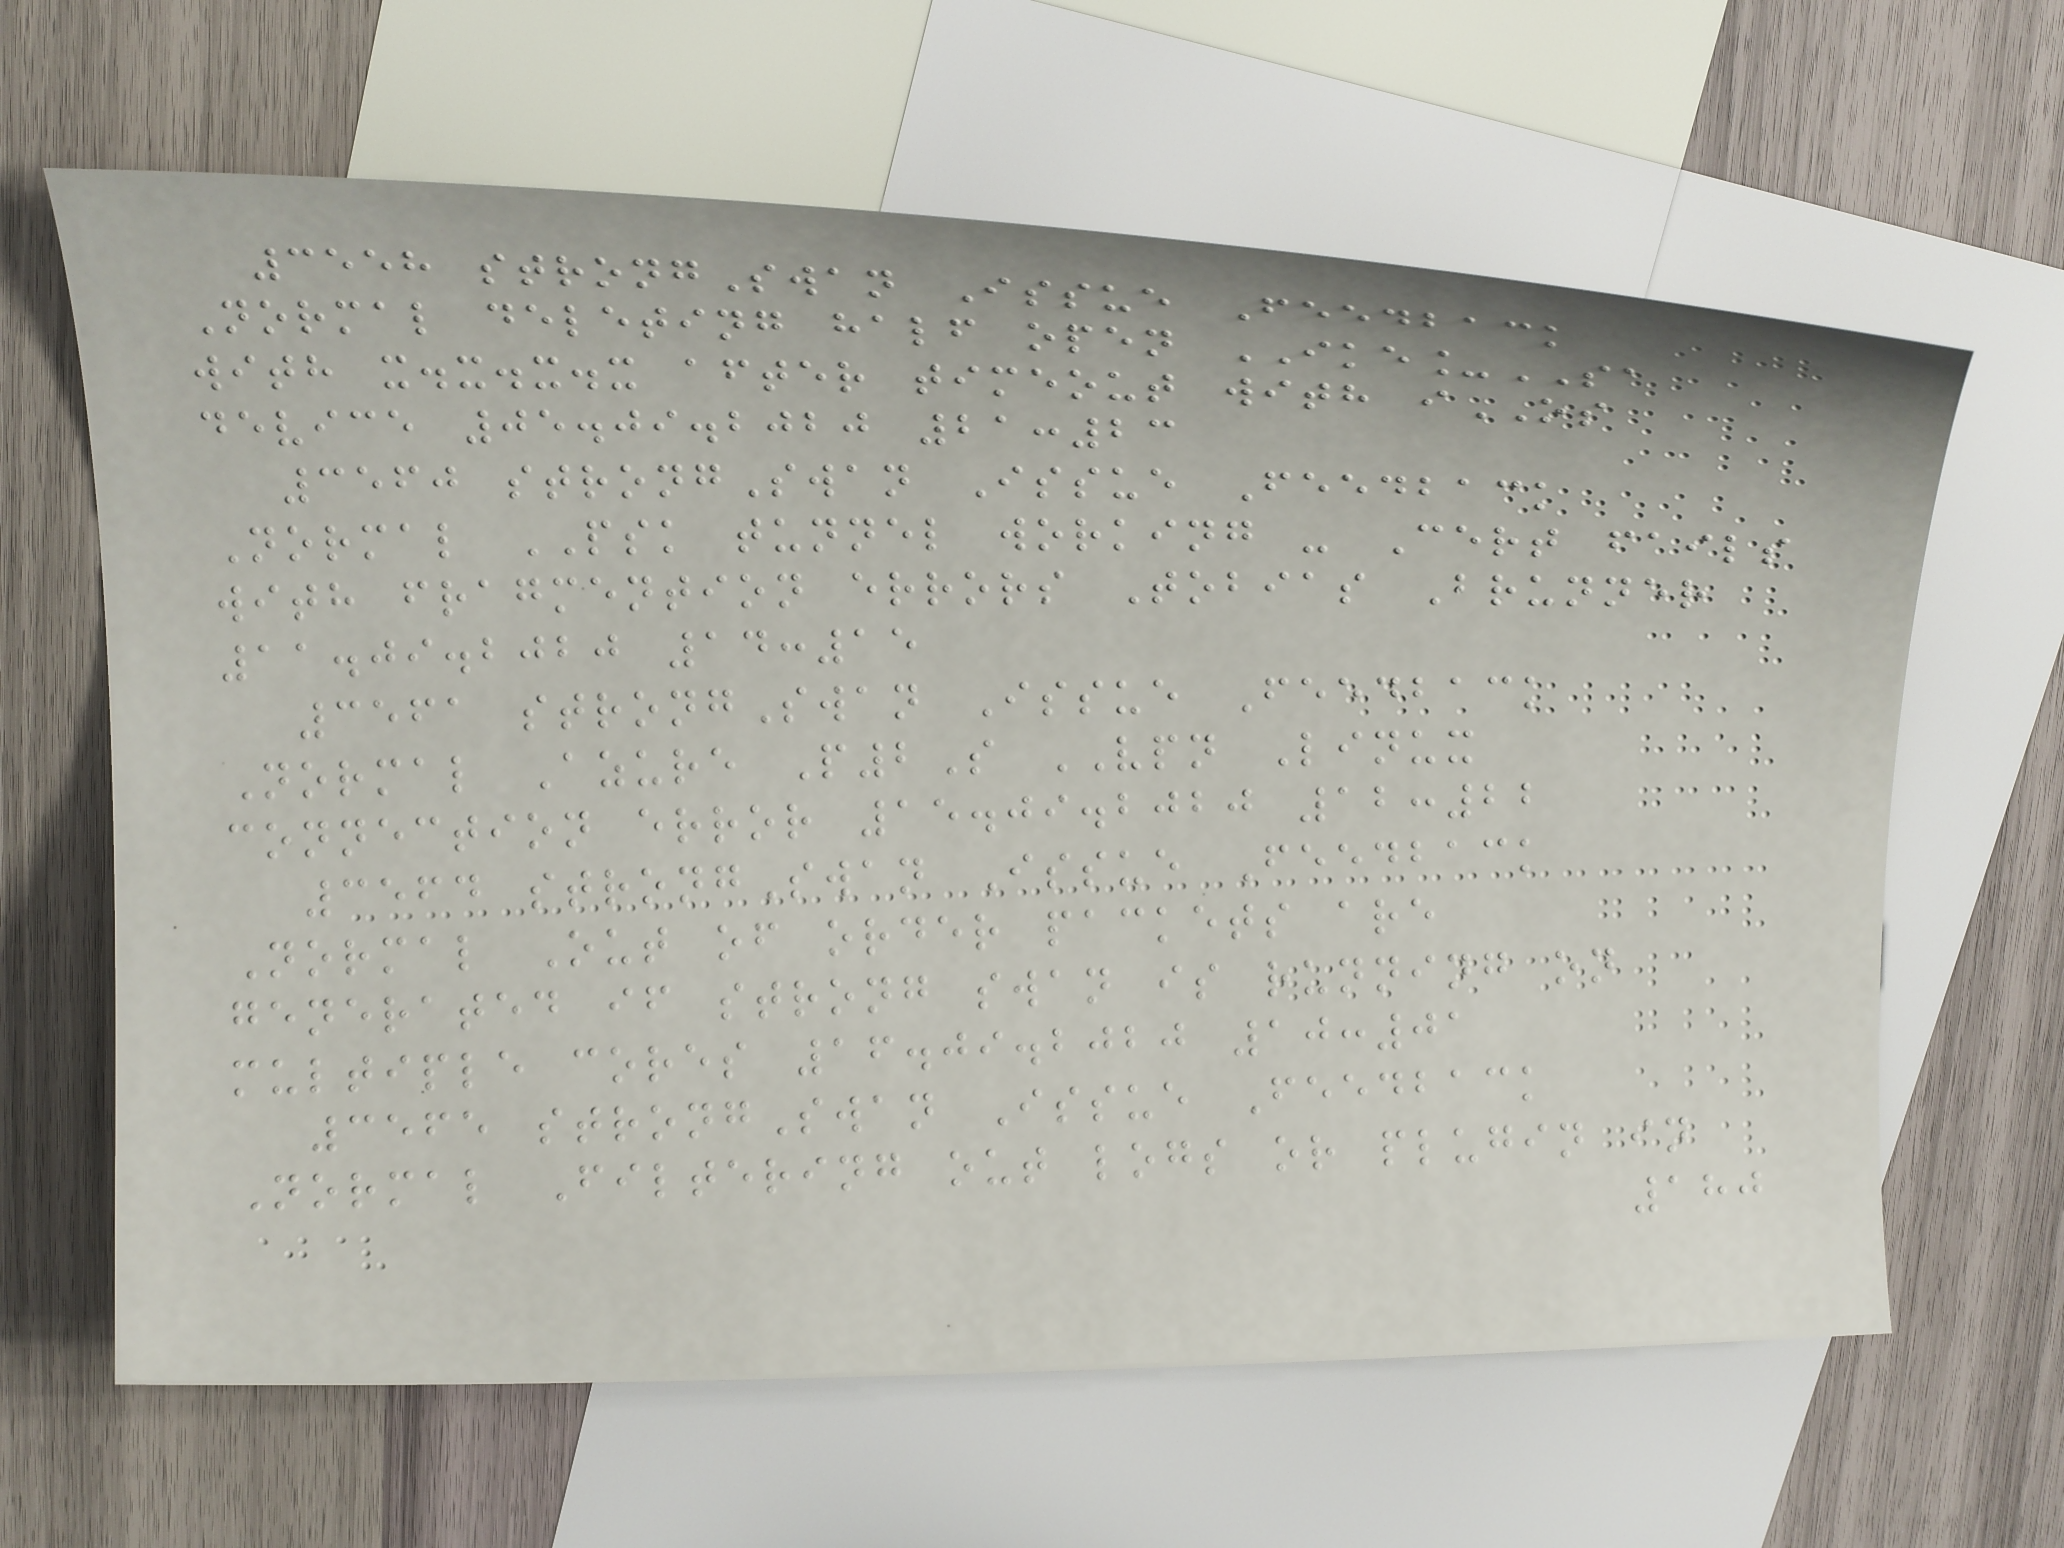3558 strongSwan Issue Feedback
Normal deleting half open IKE_SA
with x.x.x.x after timeout with iOS
device 05.09.2020 21:23
3560 strongSwan Issue Feedback
Normal PSK tunnel working - Cert fails
with fragmention errors Tobias Brunner
11.09.2020 14:15
3561 strongSwan Issue Feedback
Normal Azure P2S VPN Linux
connection error 15.09.2020 12:22
3564 strongSwan Issue Feedback
Normal Out of order packets are
generated if strong swan is running on
multiple cores 16.09.2020 10:01
3565 strongSwan Issue Feedback
Normal Filtering out logs or plugin in
180
